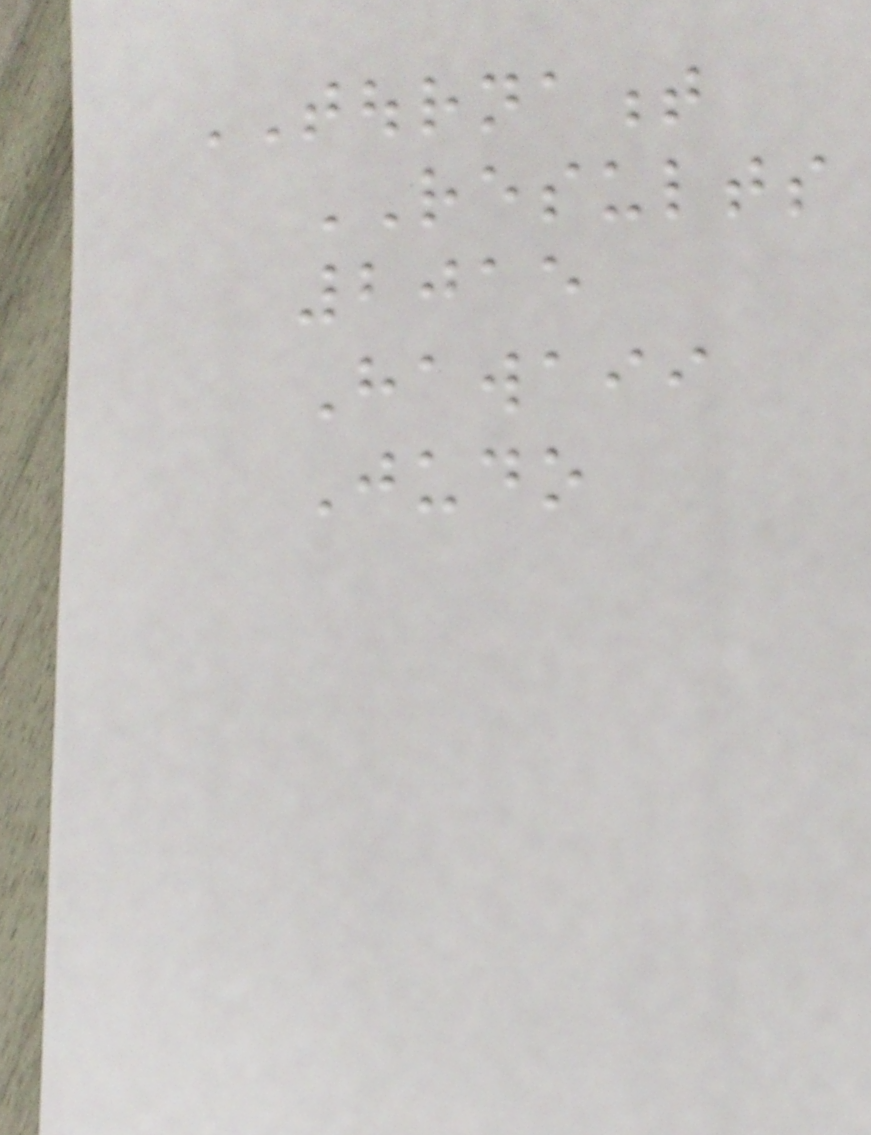TOURNAMENT
RESULTS
2015
Hawaii
Judo
